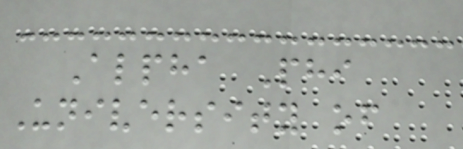Alpha Phi
University of
